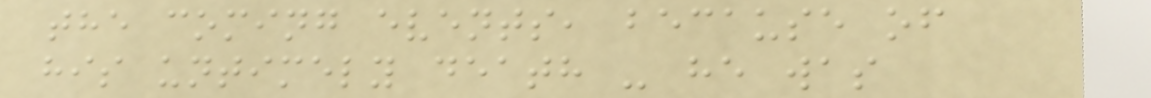the coming events, because of
his untimely death - he was
